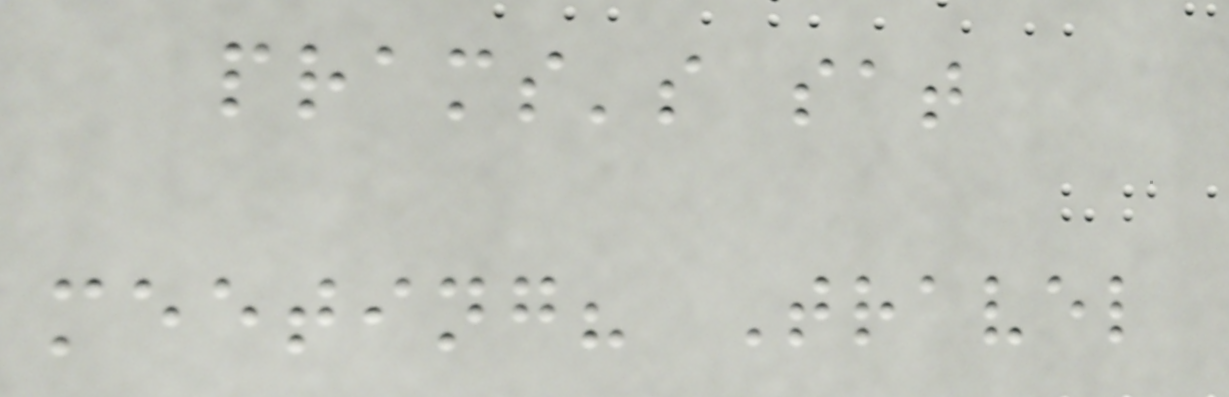prams's sat
meeting? Travel
